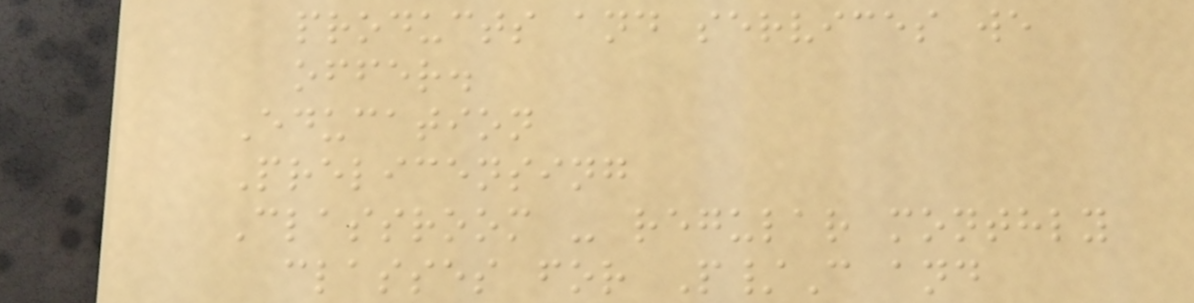products and services we
offer.
Education
Prelicensing
Classroom - regular monthly
classes for P/C and
